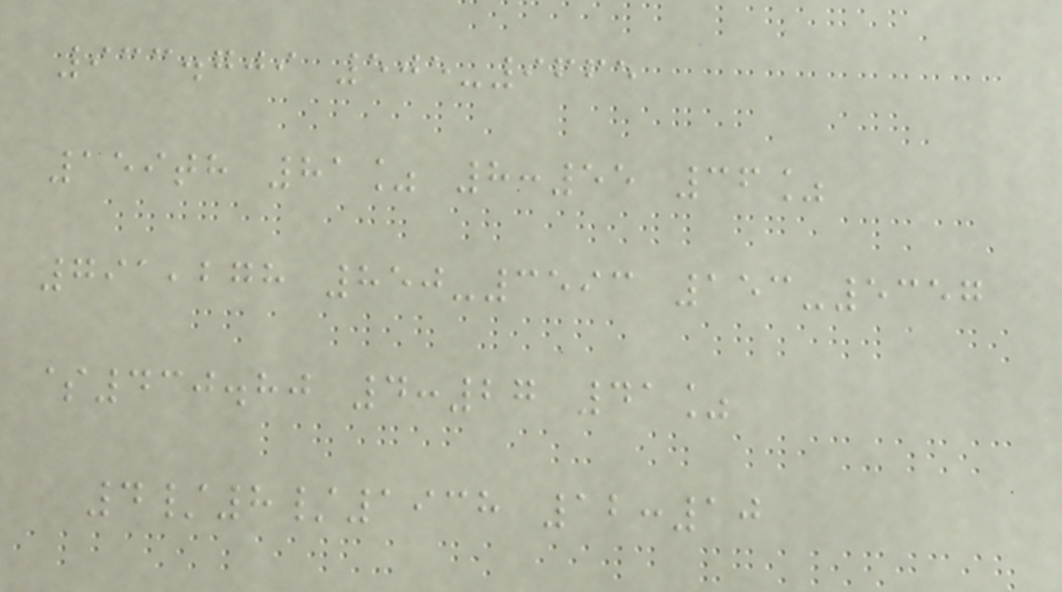933.709 505-9665
159th 81% 8:55 36%
791,278 850-3593 153-5357
$430.80 4:27 41%
4/8/1938 12:10
